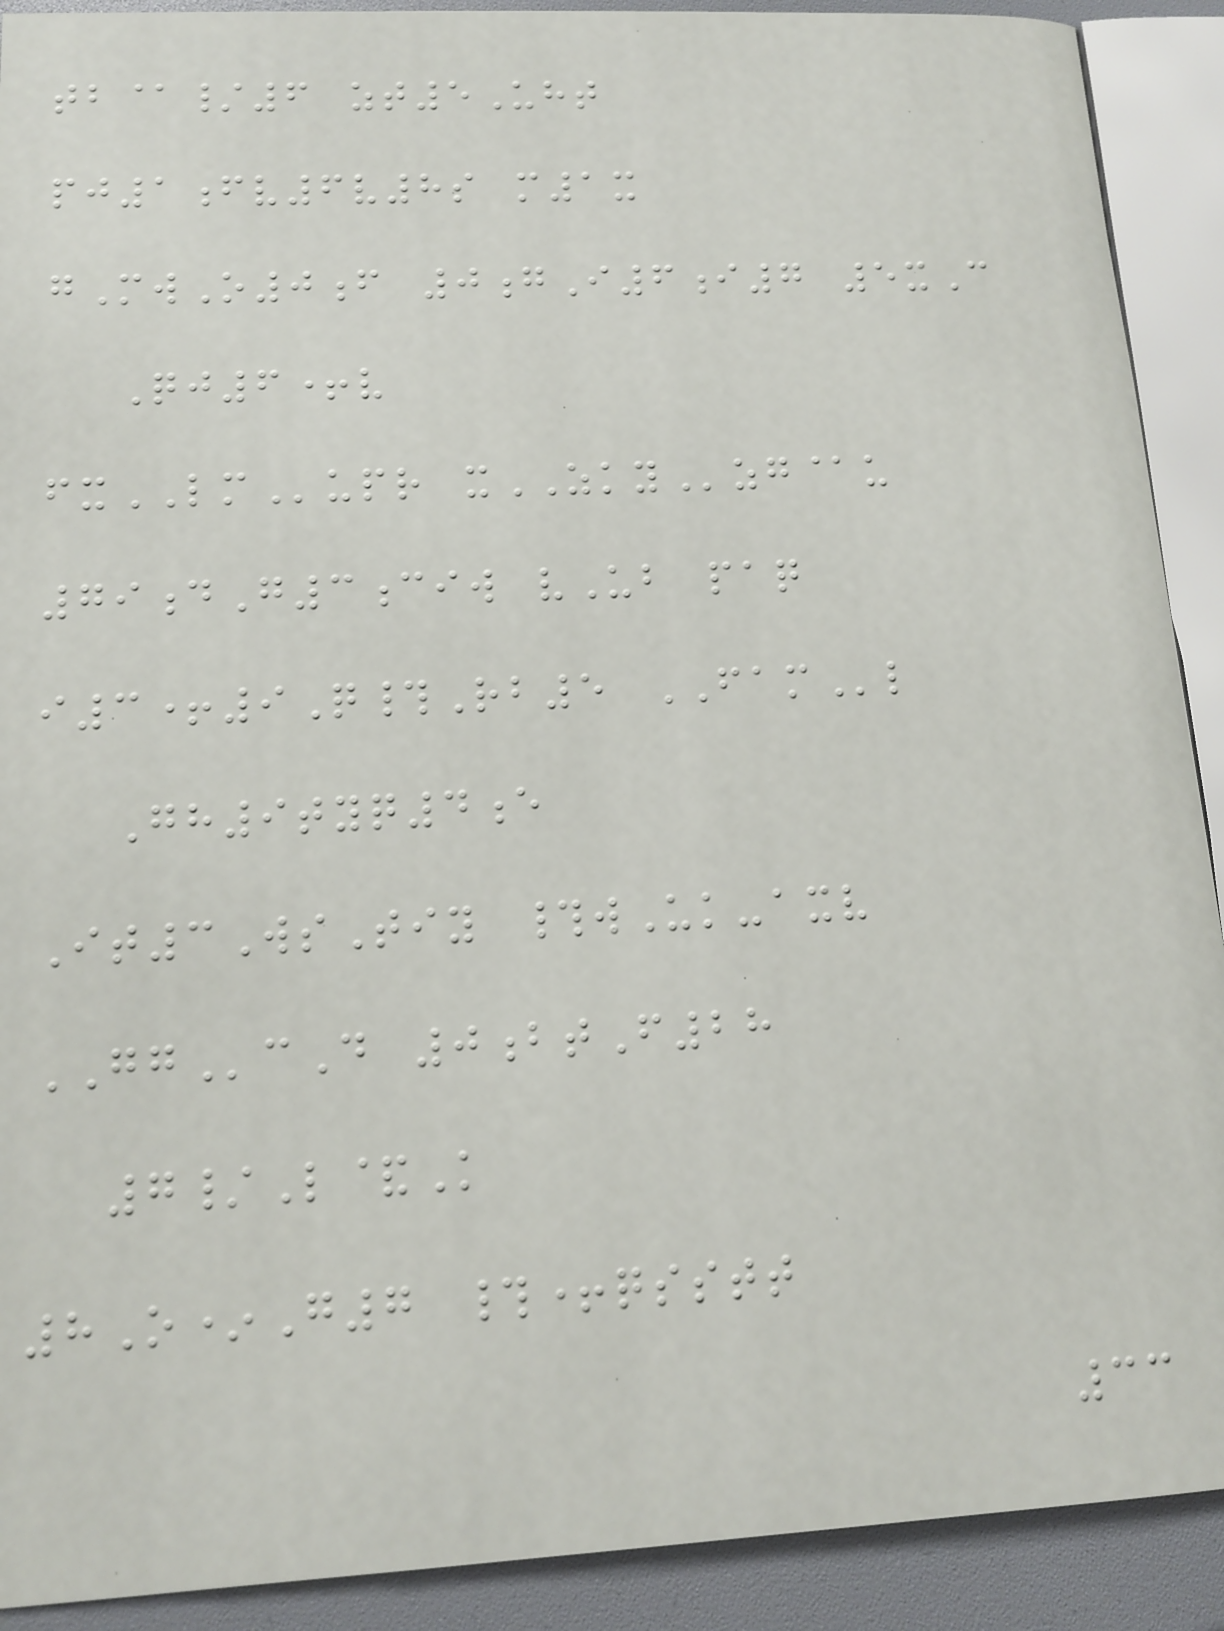tb@/6 zt5Uht
pj1fv6v8s m1x
gMwO0f 0gI6i7 5xC
Qj6+v
fxLMupr xZKYzg@u
79dG3ciw vUb paq
i3+9Q#Rb5 FAMl
Gh9tyq4e
It3WsTiy #wUk-axv
GGcD 0btF28
7/L&K
8O*G7 #+qsstt
33
